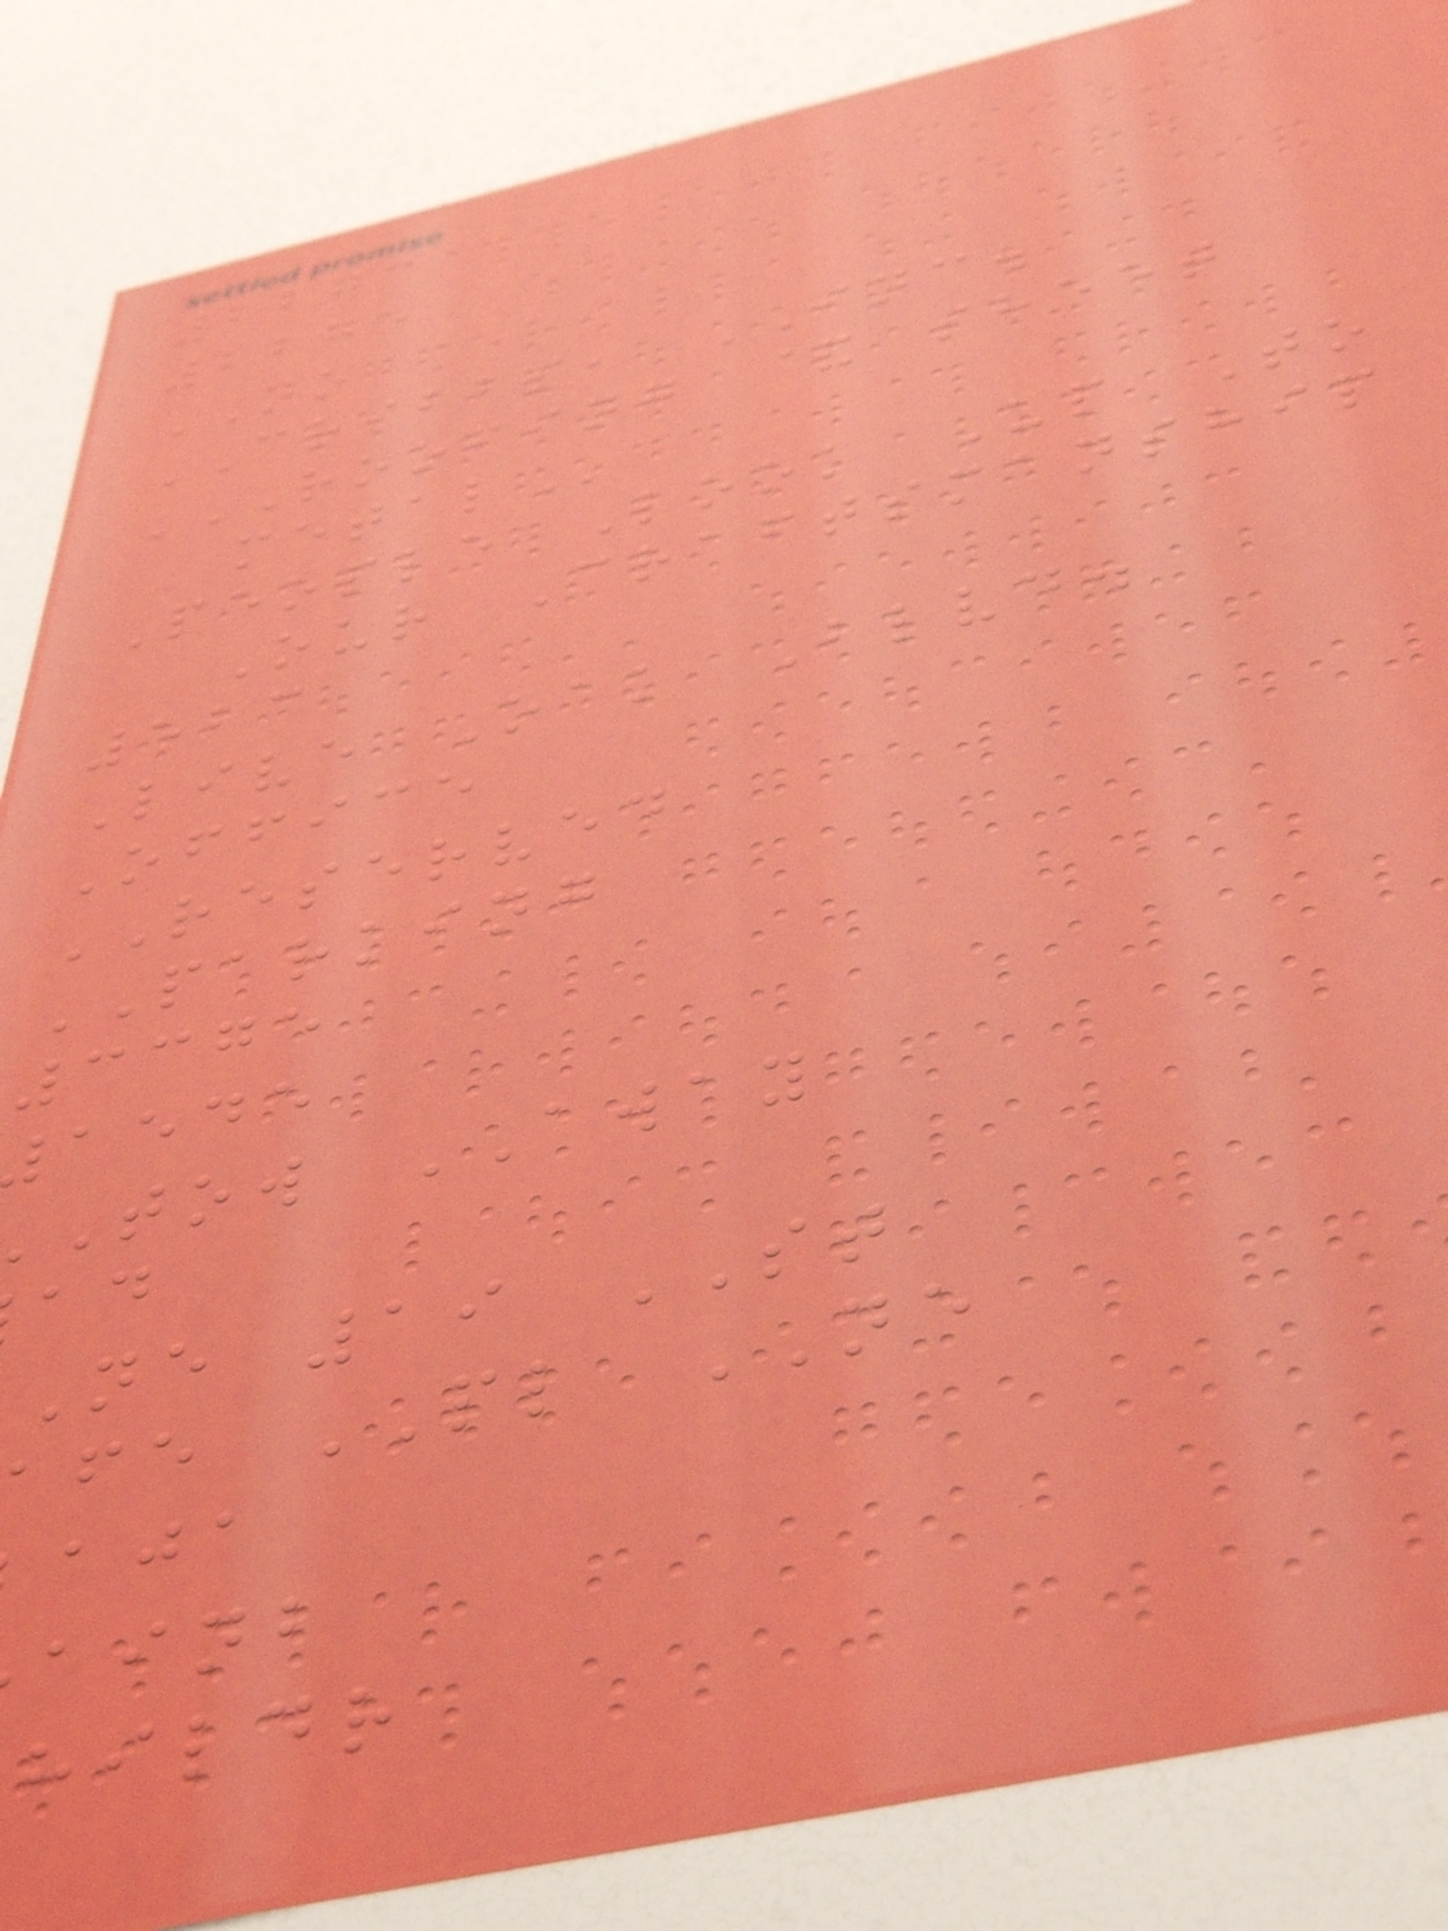2273
2275
NO
CRIBBS, INC.
ROOFING & SHEET
People Look Up To
Our Craftsmanship
523
Live Oak Blvd.
Office
RESERVED
PARKING
3375
aede
tow AWAY
ne 19 ST
fe PL NE
ainb
hildr
